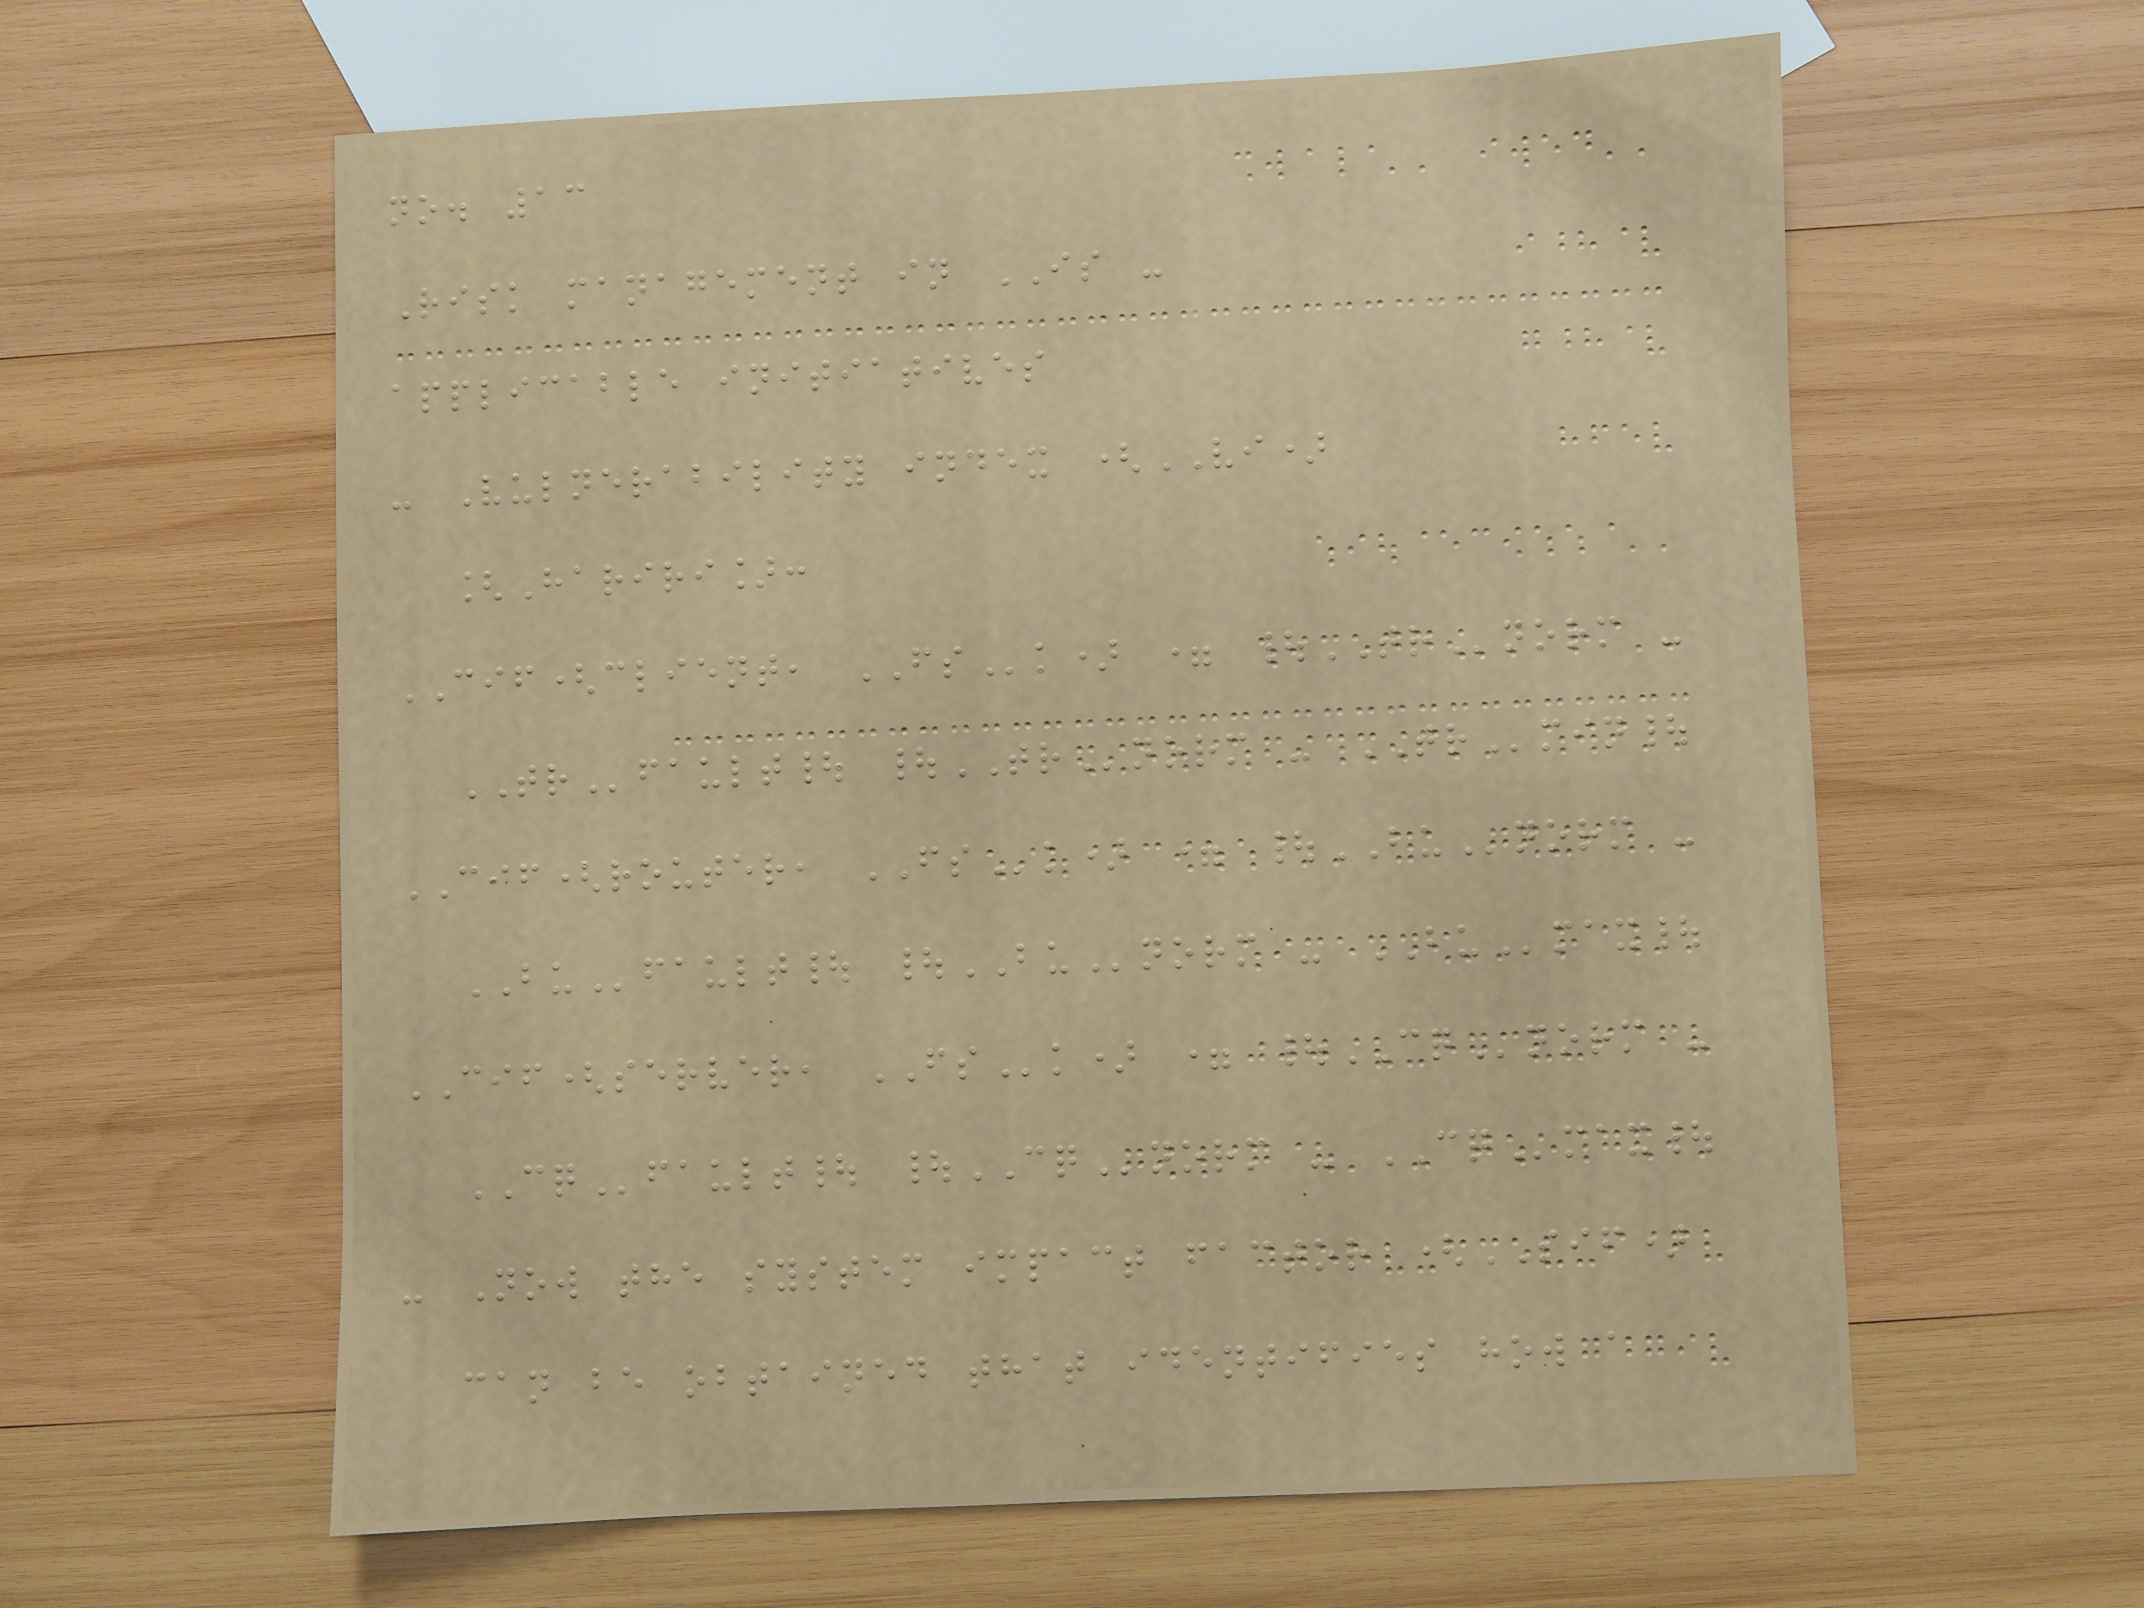no. 13
Risk management in IS -
applicable initiatives
- Vulnerability index (VI)
[Hariri]:
CIF(client, FSk) = |TRnorm -
TRfault| |TRnorm - TRmin|
CIF(router, FSk) = |BUnorm -
BUfault| |BUnorm - BUmax|
CIF(server, FSk) = |CQnorm -
CQfault| |CQnorm - CQmax|
- Now the system impact factor (SIF)
can be obtained that identifies how a
